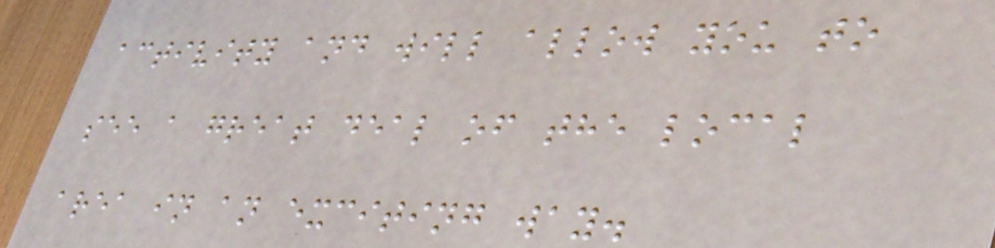activity and will allow you to
see a great deal of the local
area in an exciting way.
